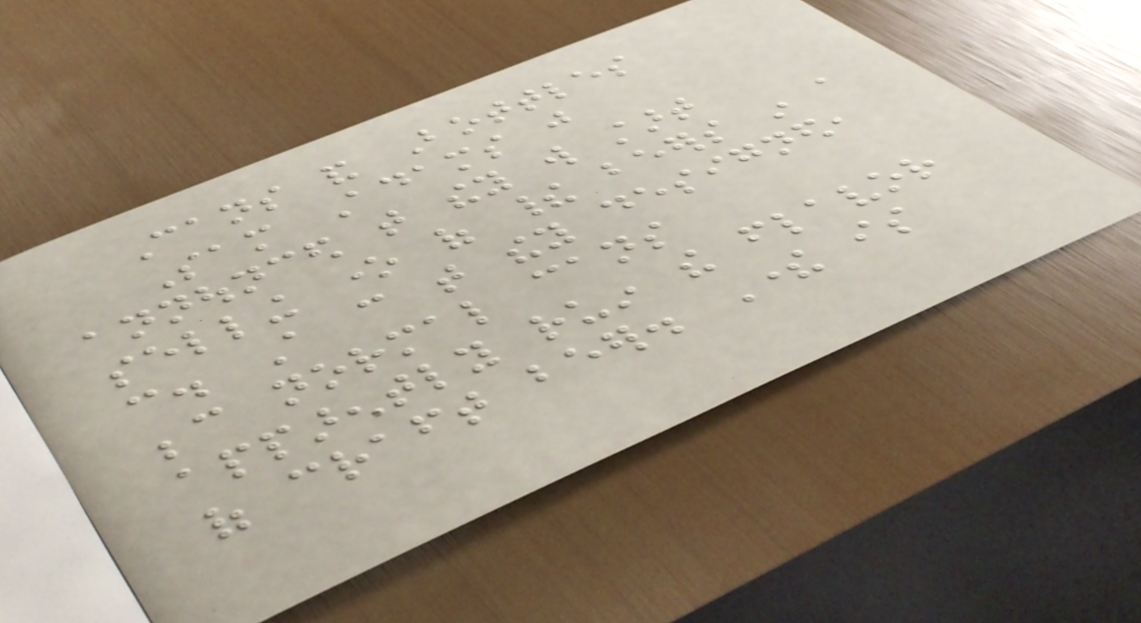Cans and Bottles
Sam Adams just
announced that they will start
selling one of their beers in a
can. A can that they designed,
because normal cans
apparently ruin the flavor
of craft beer. There is
